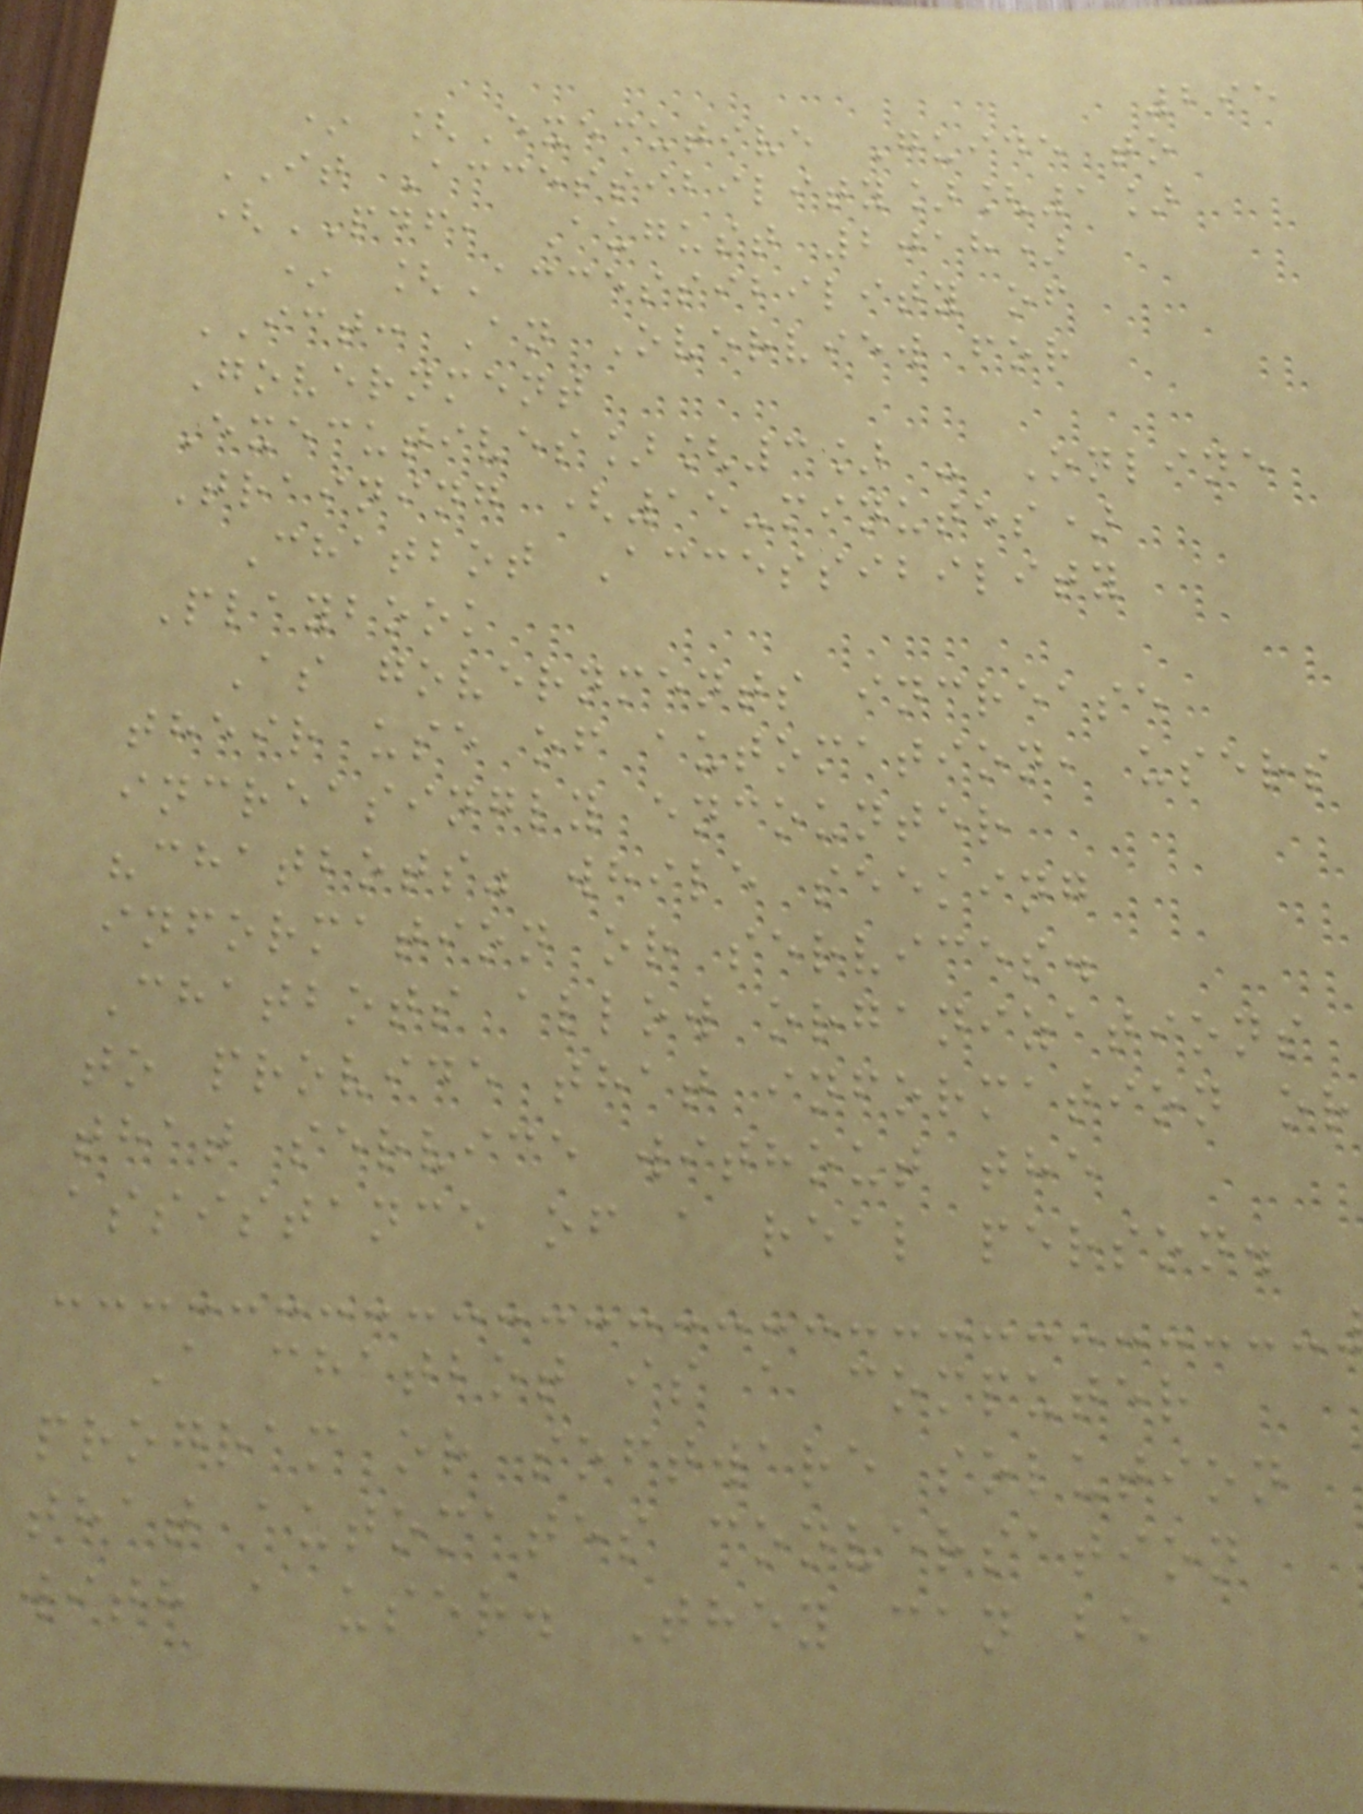295
* [Executive Guide to
IT Accessibility][1]
(PDF, August 2018)
* [Accessibility of
ICT: An Overview for
Government
Executives][3] - Online
Training (15-minutes)
Chatbot Accessibility
Playbook
As governments increase
their use of automation, users
increasingly encounter
"chatbots" while seeking
information or services.
Chatbots allow organizations
to provide that information or
that service without the
assistance of a real person.
A chatbot is a computer
program or software solution
that automates conversation
with a user. They can be
